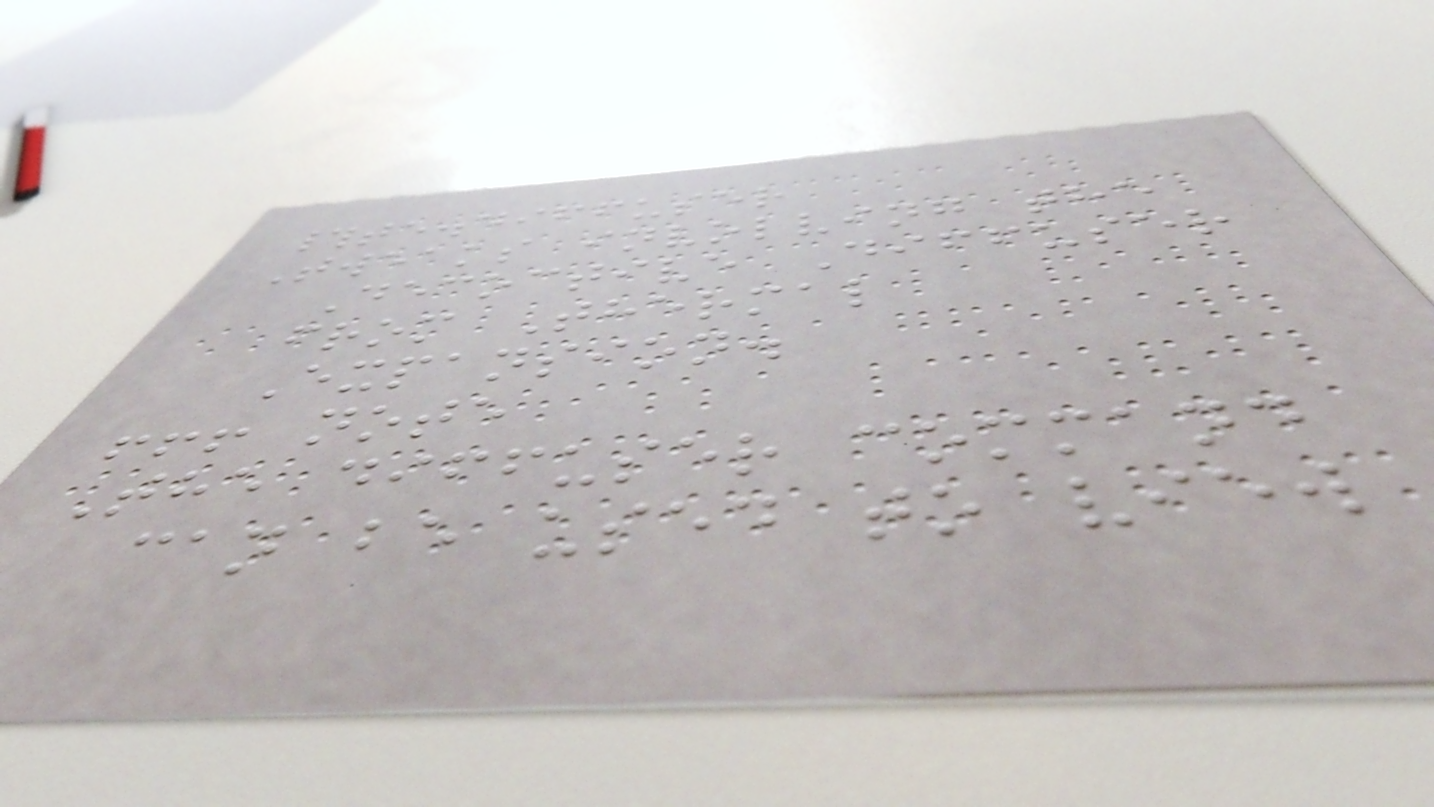#te.diffuser
Tweaks involving the
Decoctive Diffuser
from Thermal
Expansion.
!!! note
The diffuser command
can be used to view
